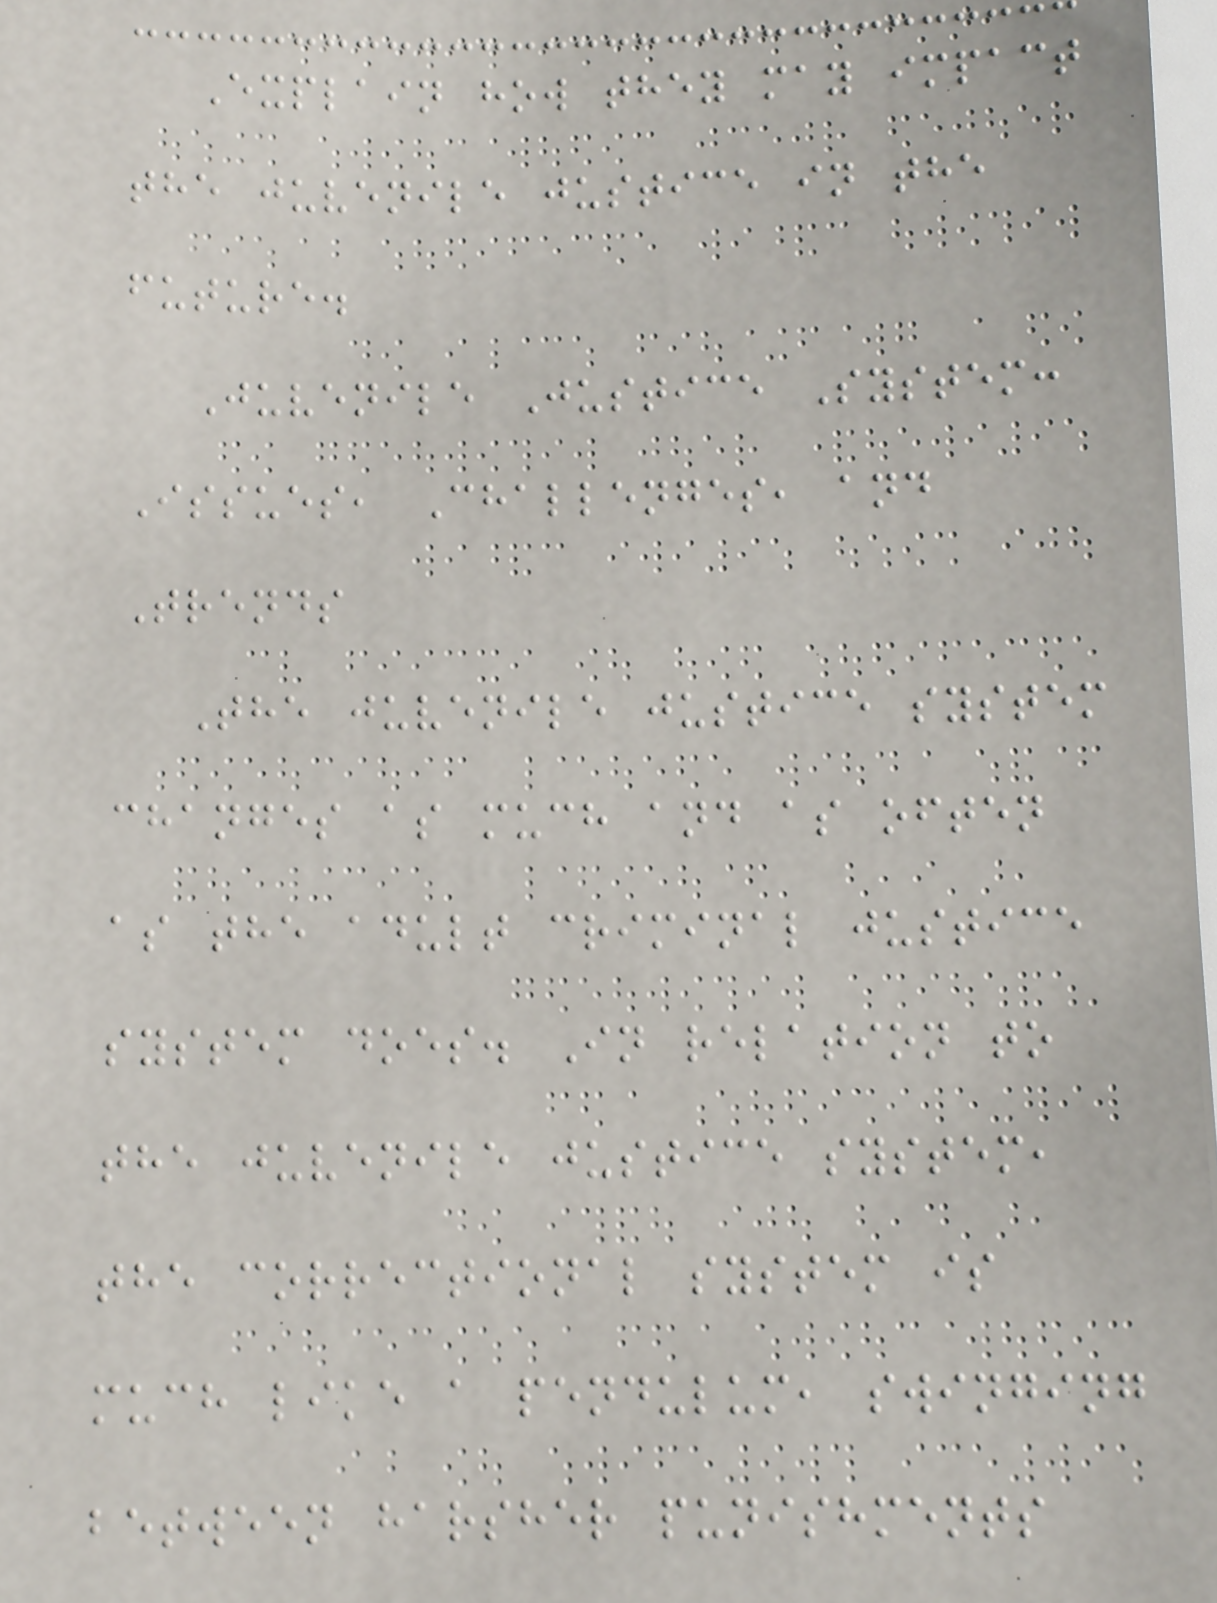Explain how they may impact
the juvenile justice in the
future.
Juvenile Justice System:
Issues, Challenges, and
Trends
The juvenile justice system
changes as much and as often
as the adult criminal justice
system does. In relation to
the juvenile justice system,
the correctional system is
much like a pendulum, swinging
between harsher punishments
